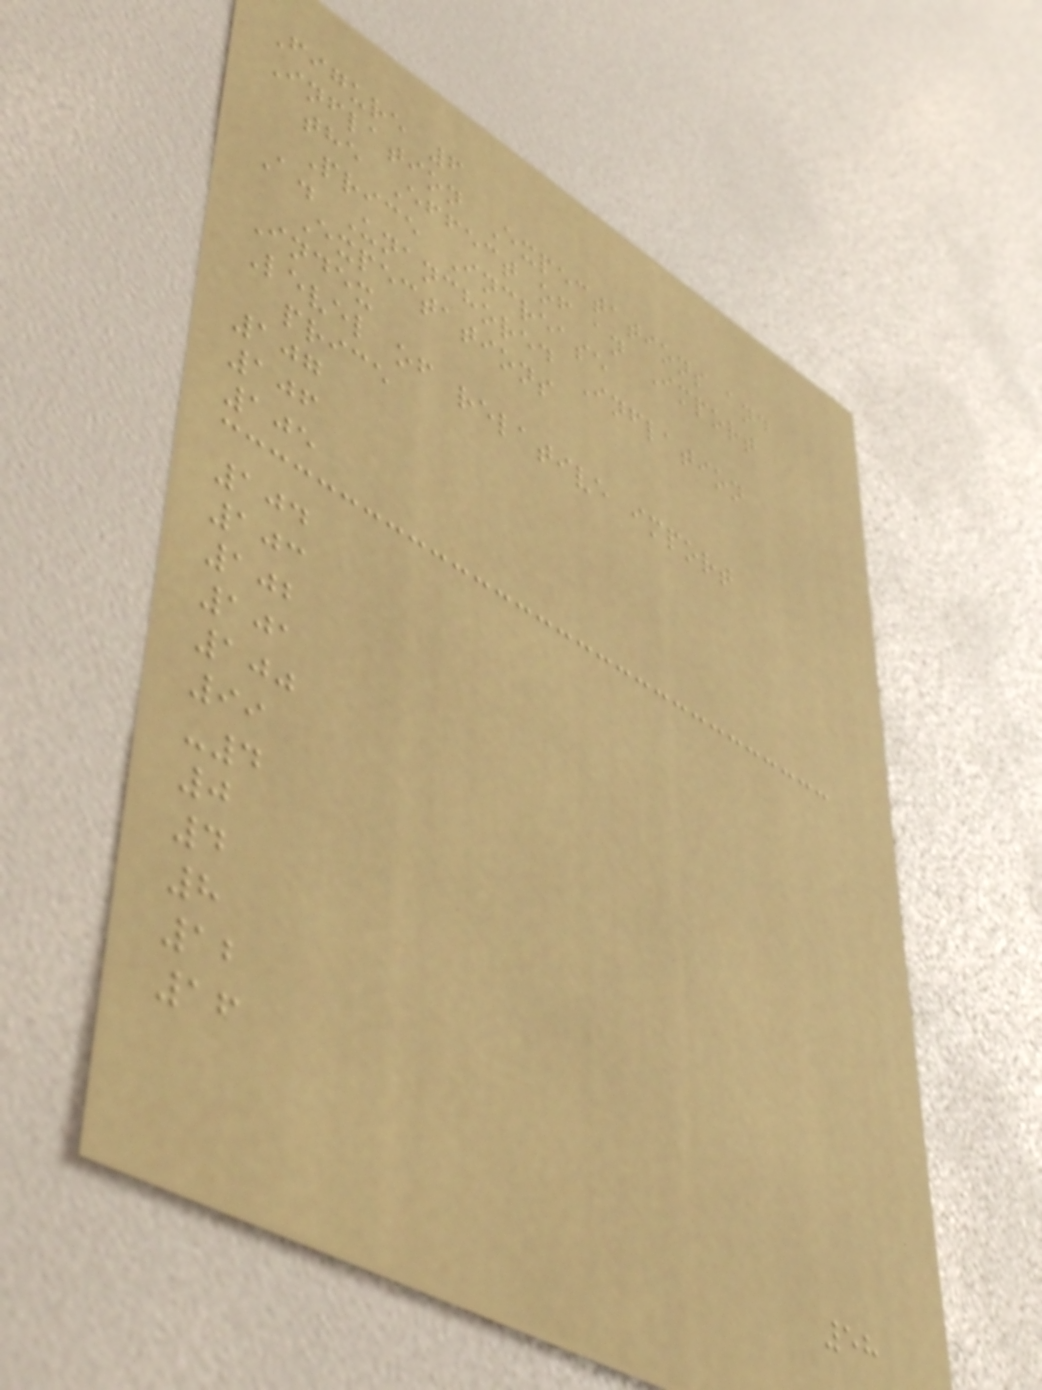Figure 6
Inflation Expectations and
the Effect of an Import
Price Increase
A. Unanchored Inflation
Expectations
Index
Level of relative import
price
107
106
105
104
103
102
101
100
99
-4
0
4
8
12
16
58
